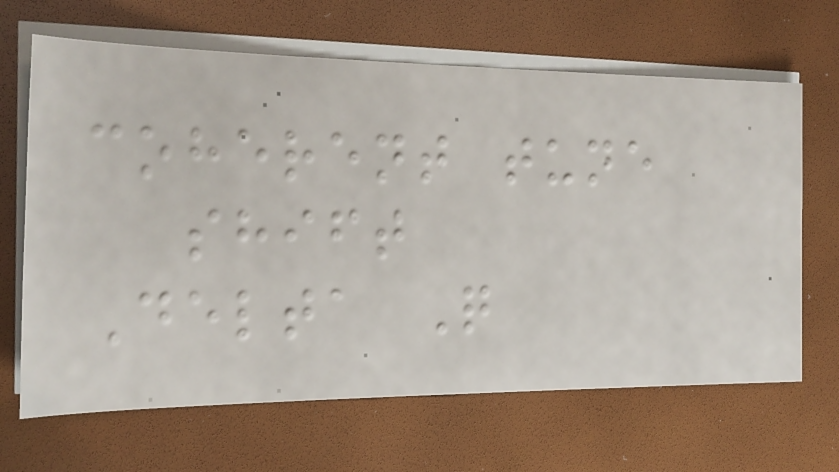coherent tune
shift
Delta Q
